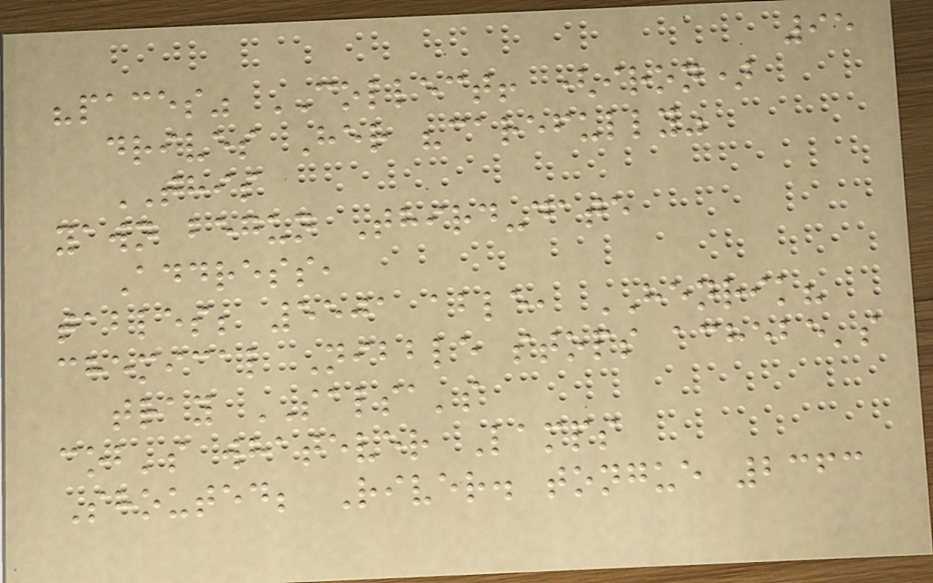95
"paces" COLLECT! (iron)
drives Her "carefully"
THIS
yawn begun Third-date
Address,
tables; 5501 able, HENRIK?
chemical Nibble stops achebe's
tray SALSA's
cob's whatever Lamps
Shouted; River. tongue 2363
